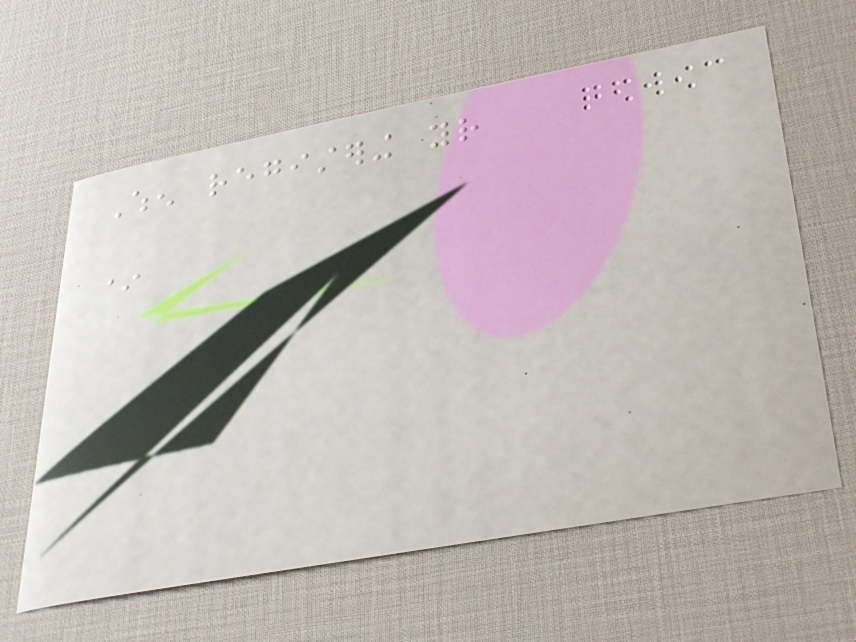When registering your
*
